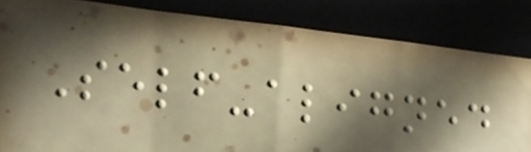Self-aligned
